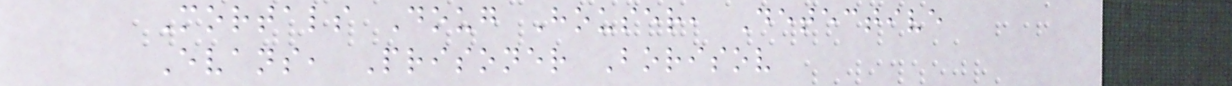Mortals Doug Houser, Detective
Evans, Prisoner Borisov
